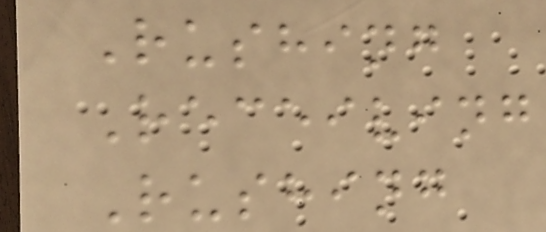Rushing
Receiving
Rushing
